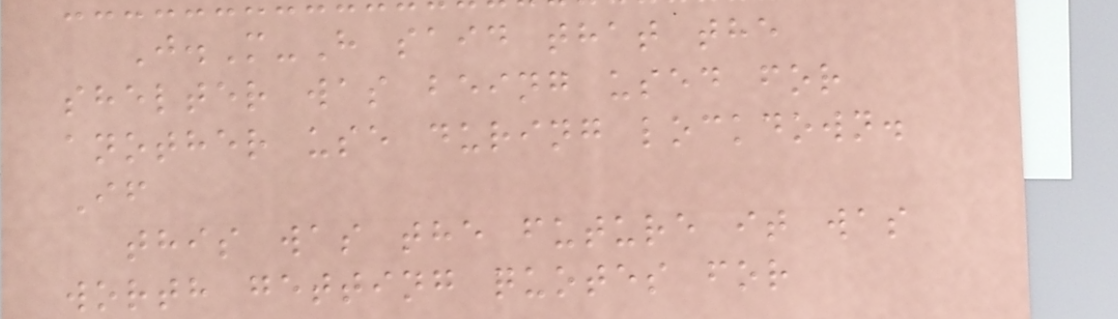J.M-H said that the
shelter was being used for
another use during lockdown.
If
this was the future it was
worth getting quotes for
